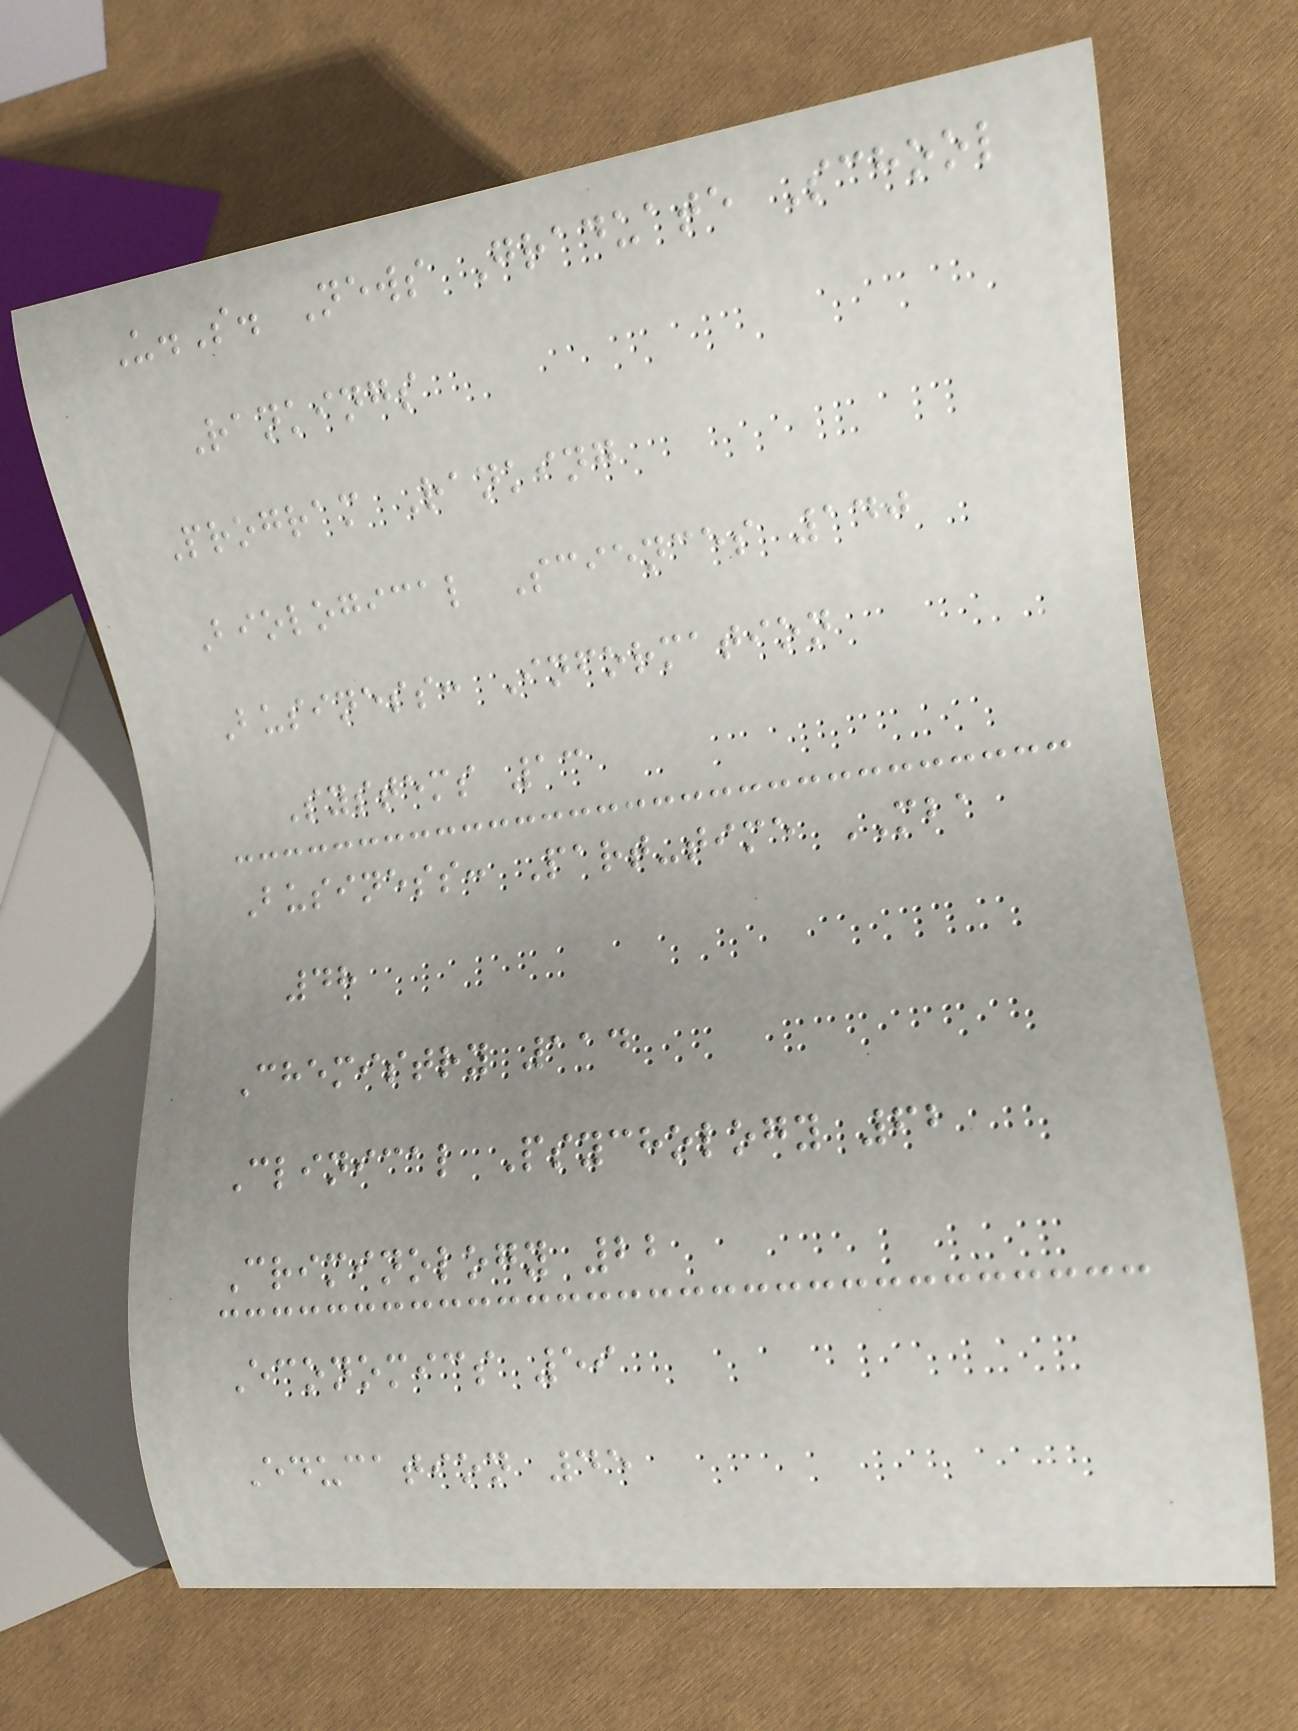U.S. News Graduate School
Rankings
Program Ranking
Biological Sciences 140
Business: Information
Systems 13
Business: Part-time MBA
48
Chemistry 114
Clinical Psychology 62
Criminology 22
Economics 59
Education 45
